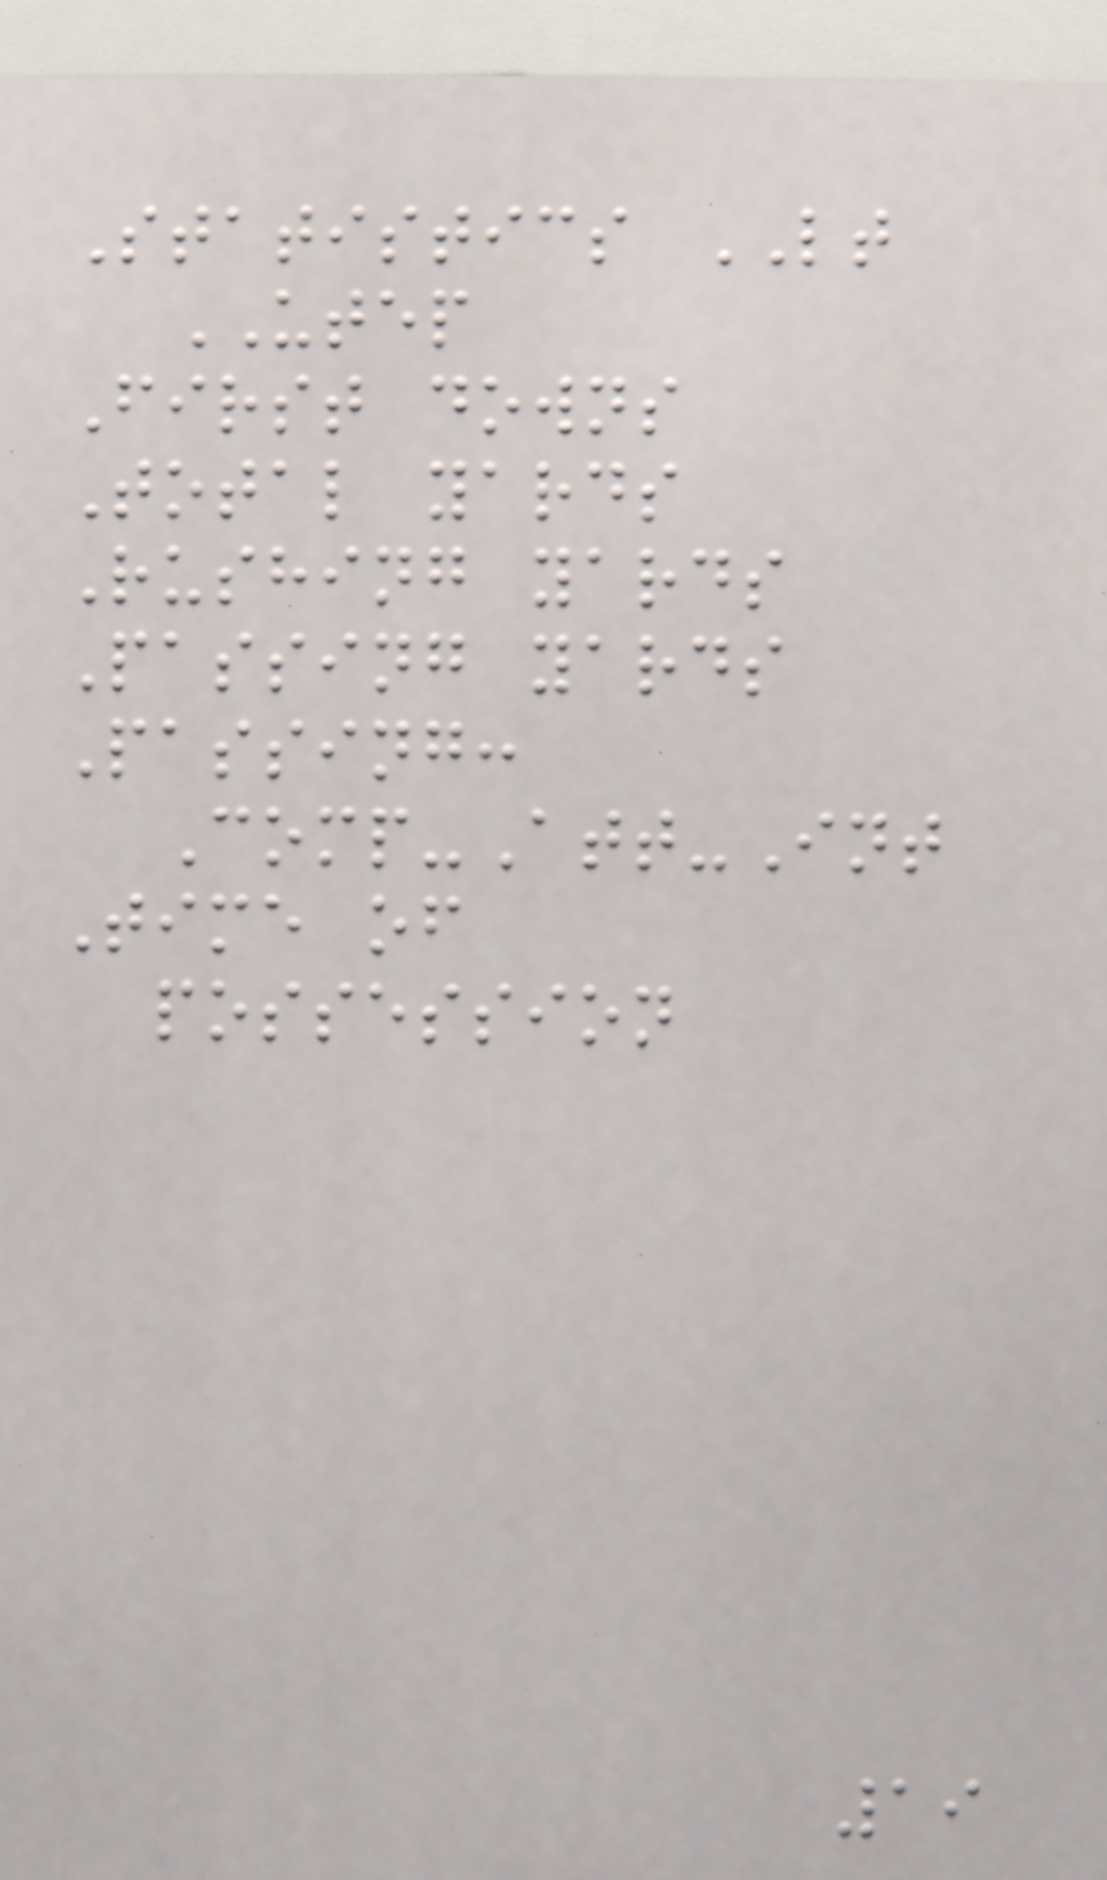Statistics LT
UTEP
First downs
Total yards
Rushing yards
Passing yards
Passing:
Comp-Att-Int
Time of
possession
19
